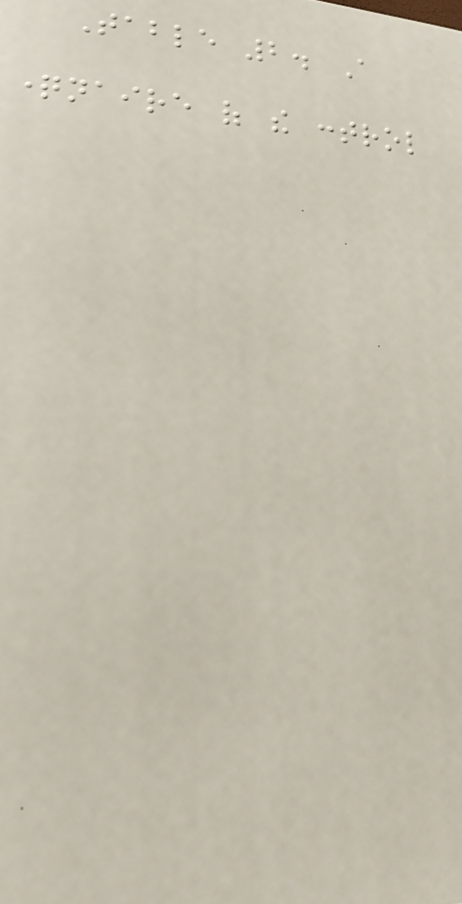Table 2. A
questionnaire of the control
